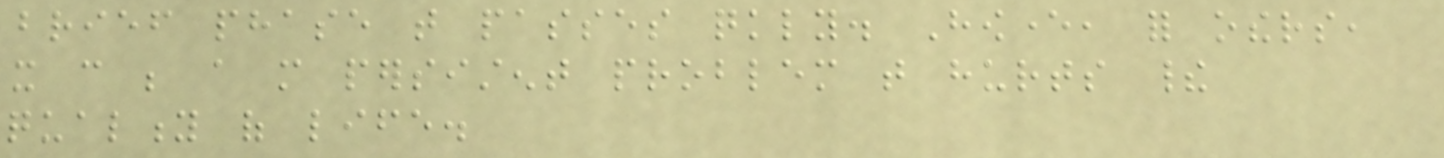brief phase that passes quickly. However, for others,
it can be a more persistent problem that hurts their
quality of life.
